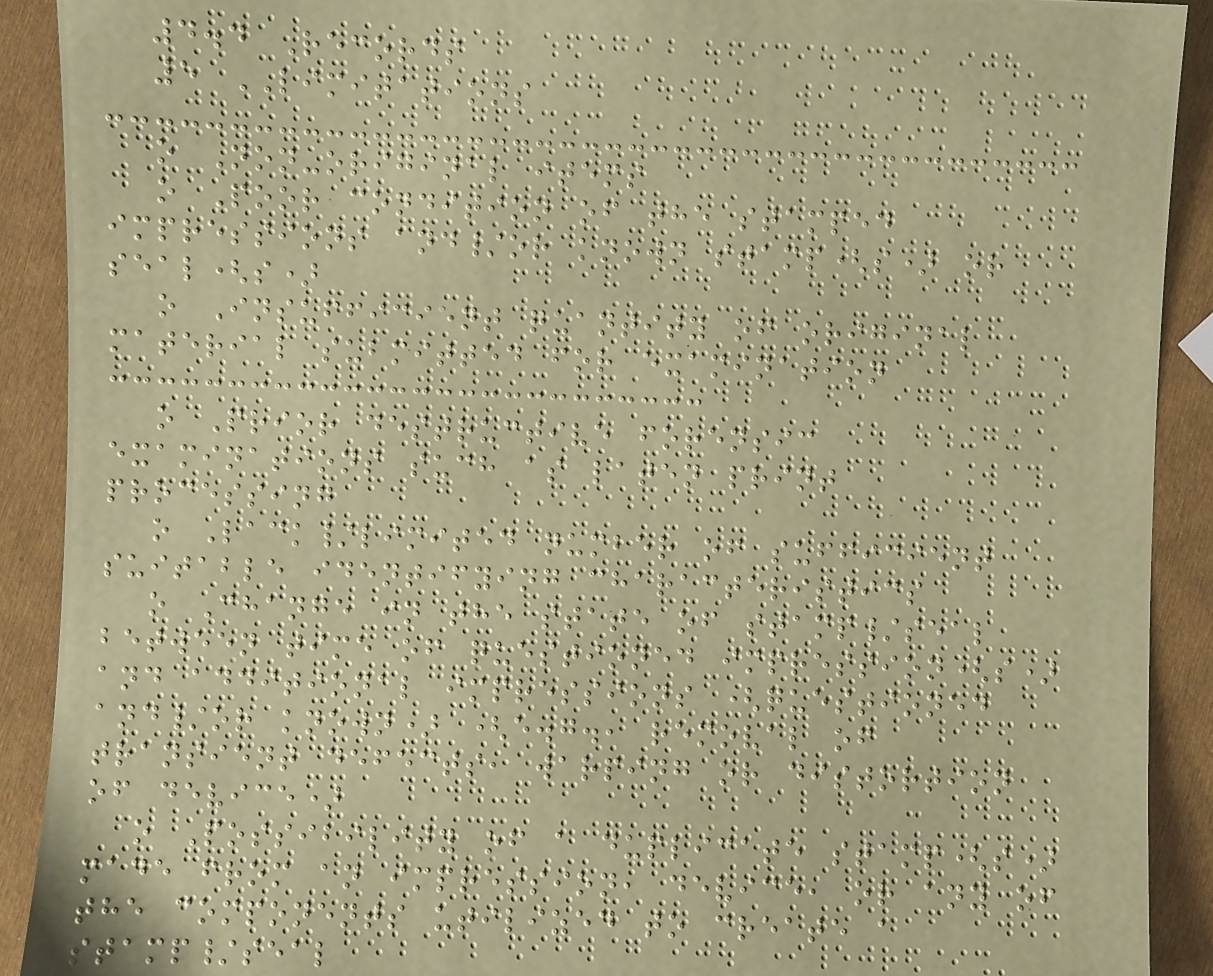4.4 Records
5 LIMITATIONS
o Non-original items
o Poor condition of the stamped
impressions and/or known stamp(s) or
seal(s)
o Insufficient quantity of original
material submitted for examination
o Prior destructive forensic
examinations such as laten print
processing
o Lack/limited number of sufficient
suitable identifying characteristics
o Change in the state of stamp/seal
between time of questioned impression(s)
and additional impressions (questioned
and/or known) (e.g., removal of
transient defects, warping or distortion
of device)
o Possibility of a duplicate stamp(s)
made from an impression, device, or any of
the components utilized to create a
stamp/seal
